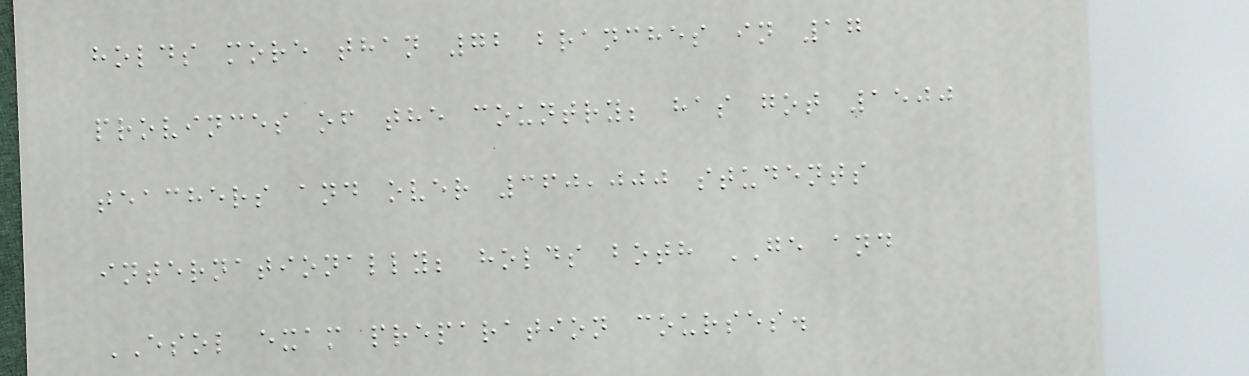holds more than 72 branches in 17
provinces of the country; has got 1500
teachers and over 360,000 students
internationally; holds both GE and
ESOL exam preparation courses.
